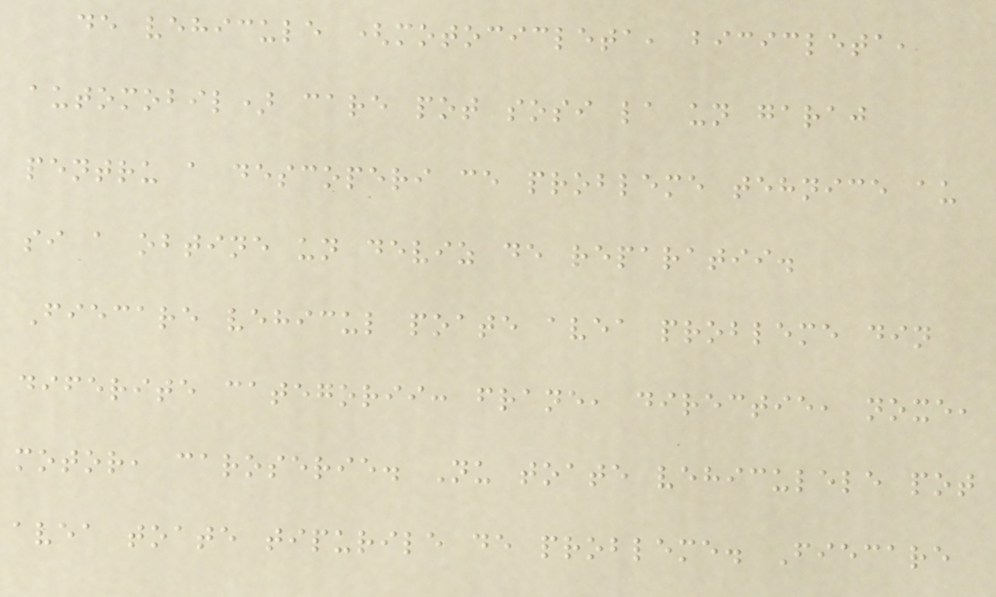de vehicule (motocicleta, bicicleta,
automobil) care pot sosi la un garaj
pentru a descoperi ce probleme tehnice au
si a obtine un deviz de reparatii.
Fiecare vehicul poate avea probleme din
diferite categorii: frane, directie, noxe,
motor, caroserie. Nu toate vehiculele pot
avea toate tipurile de probleme. Fiecare
